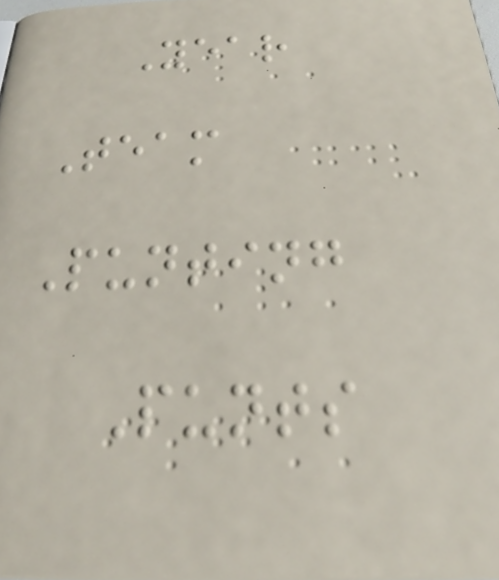Year
Team
Punting
Punts
